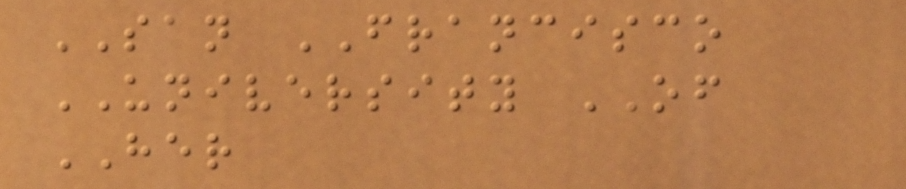SAN FRANCISCO
UNIVERSITY OF
HER
